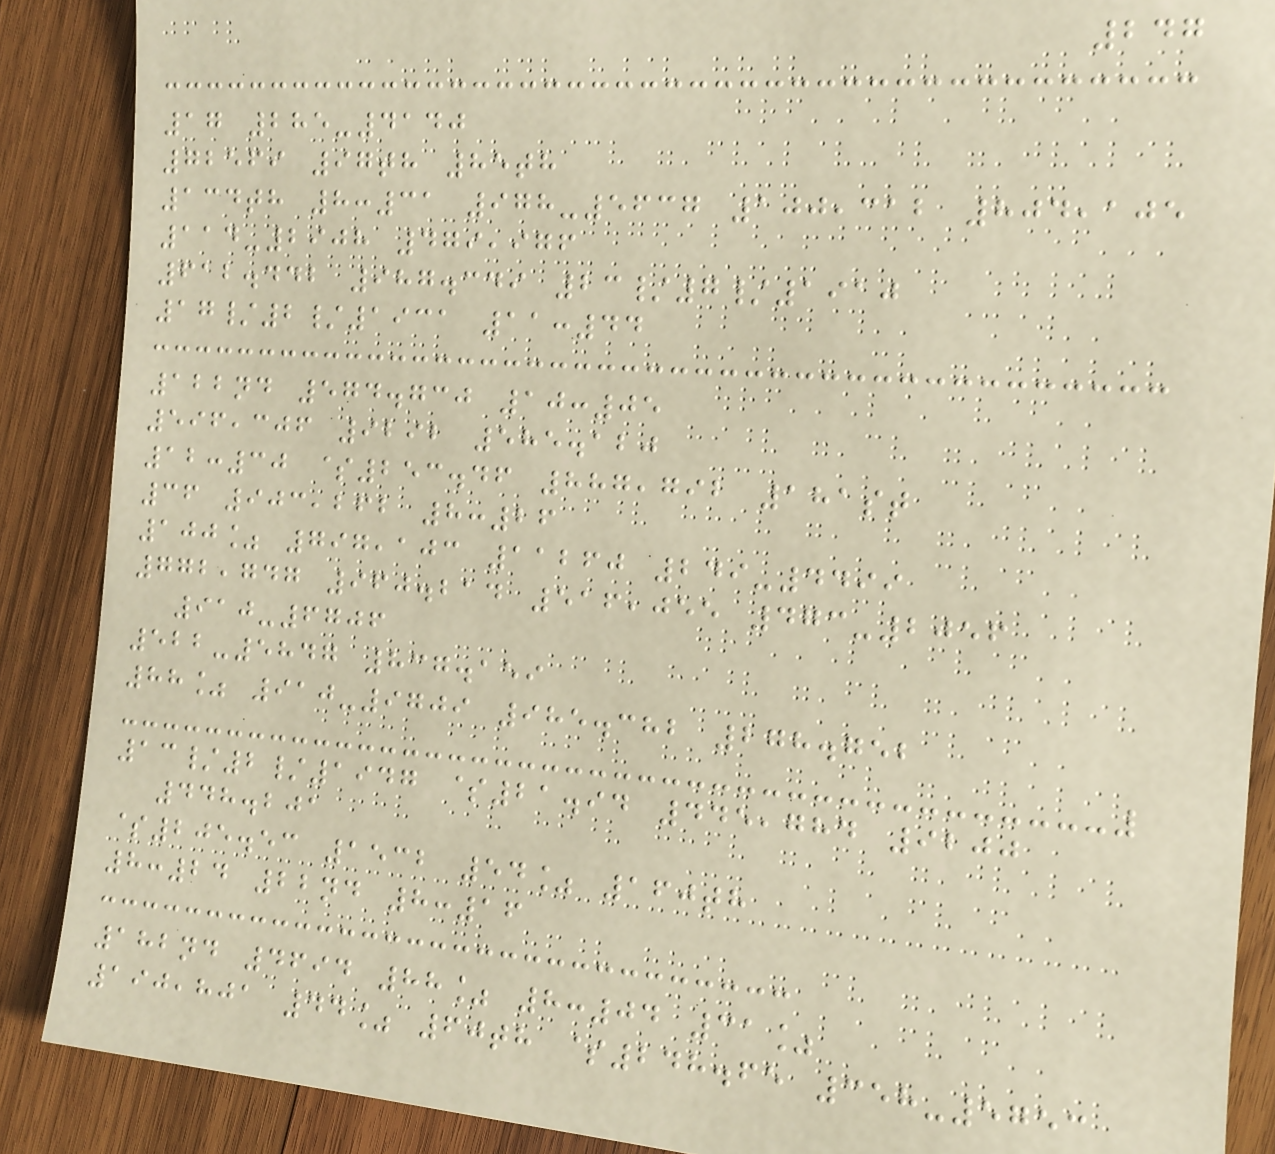247
17 285-4140
72569 97th 85th
134th 8:31 978-5637 100,312 804,105
114-2908 479,976
612.442 987.349 23/7/1910
17/2/1931 11:44
122nd 574.730 10:05
596,306 9292 585.120
12:30 $253.46 887,792 181st
36 903,262 8:26
100% 797,103 11260 249-4499
772,747 960.214 516,055 473-2056
910-6706
522-5847 837.159
88% 910-9709 985.382 278.752
13/2/1947 $21.94 445,784 9200
448.201
$205.53 1532 54% 160th
8:24 22nd 8:16
182nd 4694 88% 8:04 31%
190,801 44% 60th $248.65 358-5753
